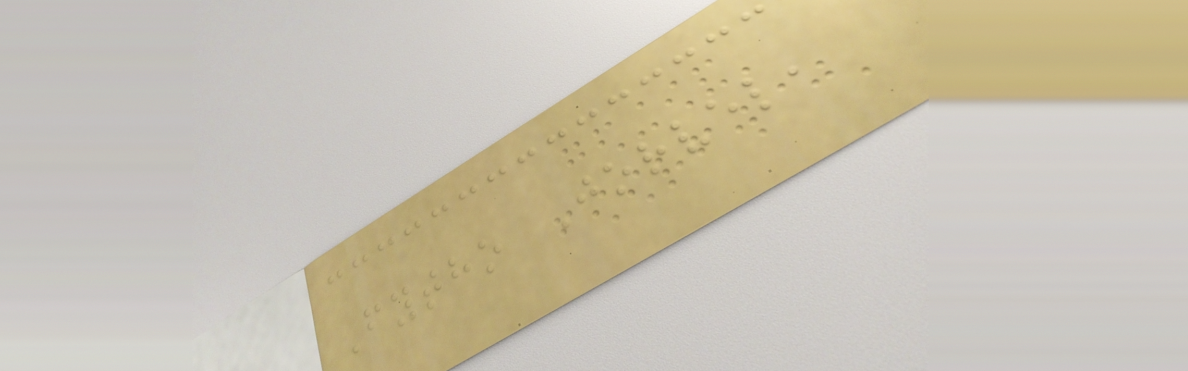Fytho Jorvel,
